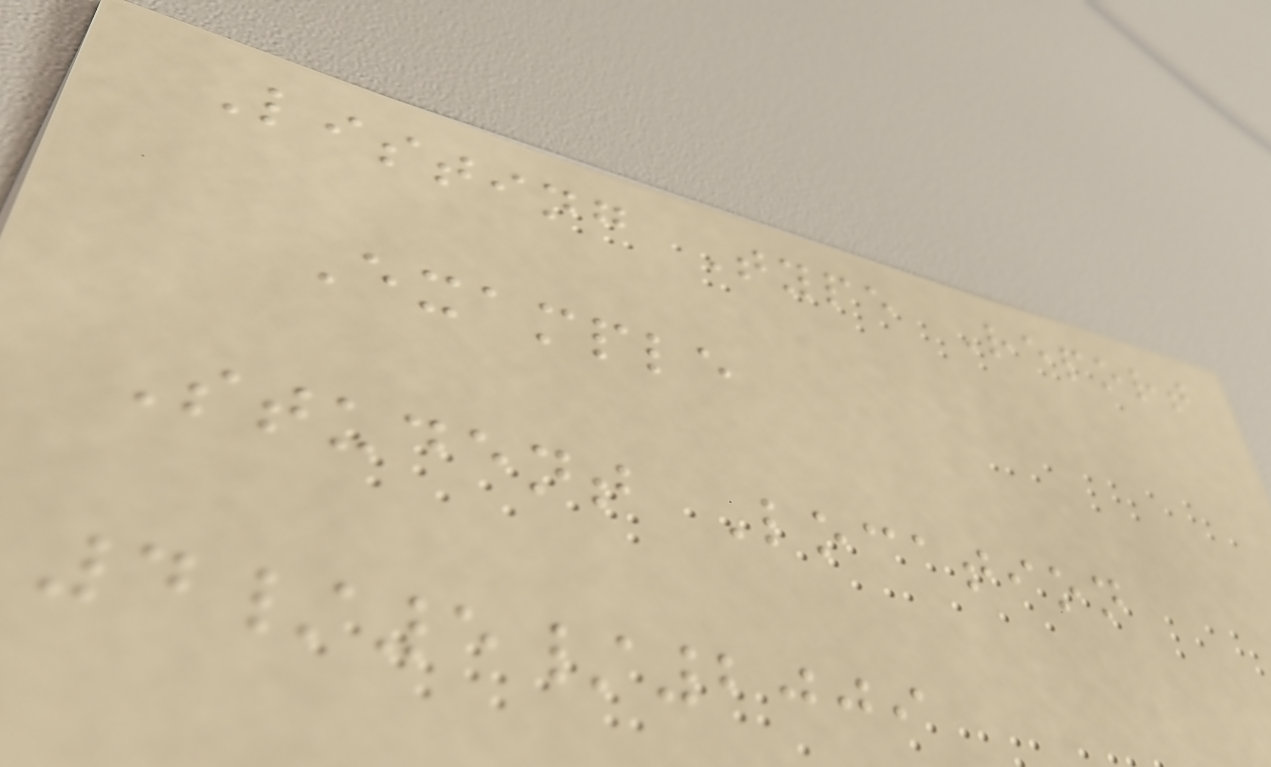Listing Type Report
Example
Student Location
4/5/2009
